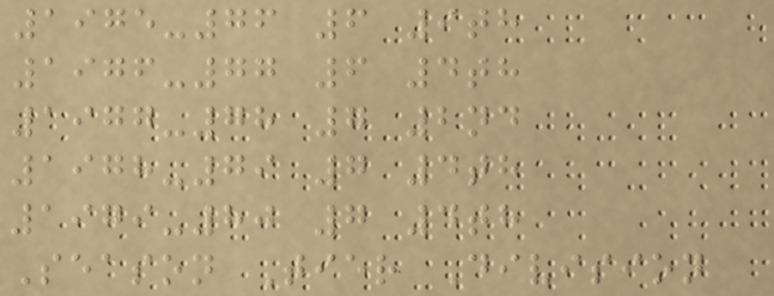1975-76 6 9th
1976-77 6 4th
1977-78 7 2nd
1978-79 7 4th
1979-80 7 4th
Season Tier Division
